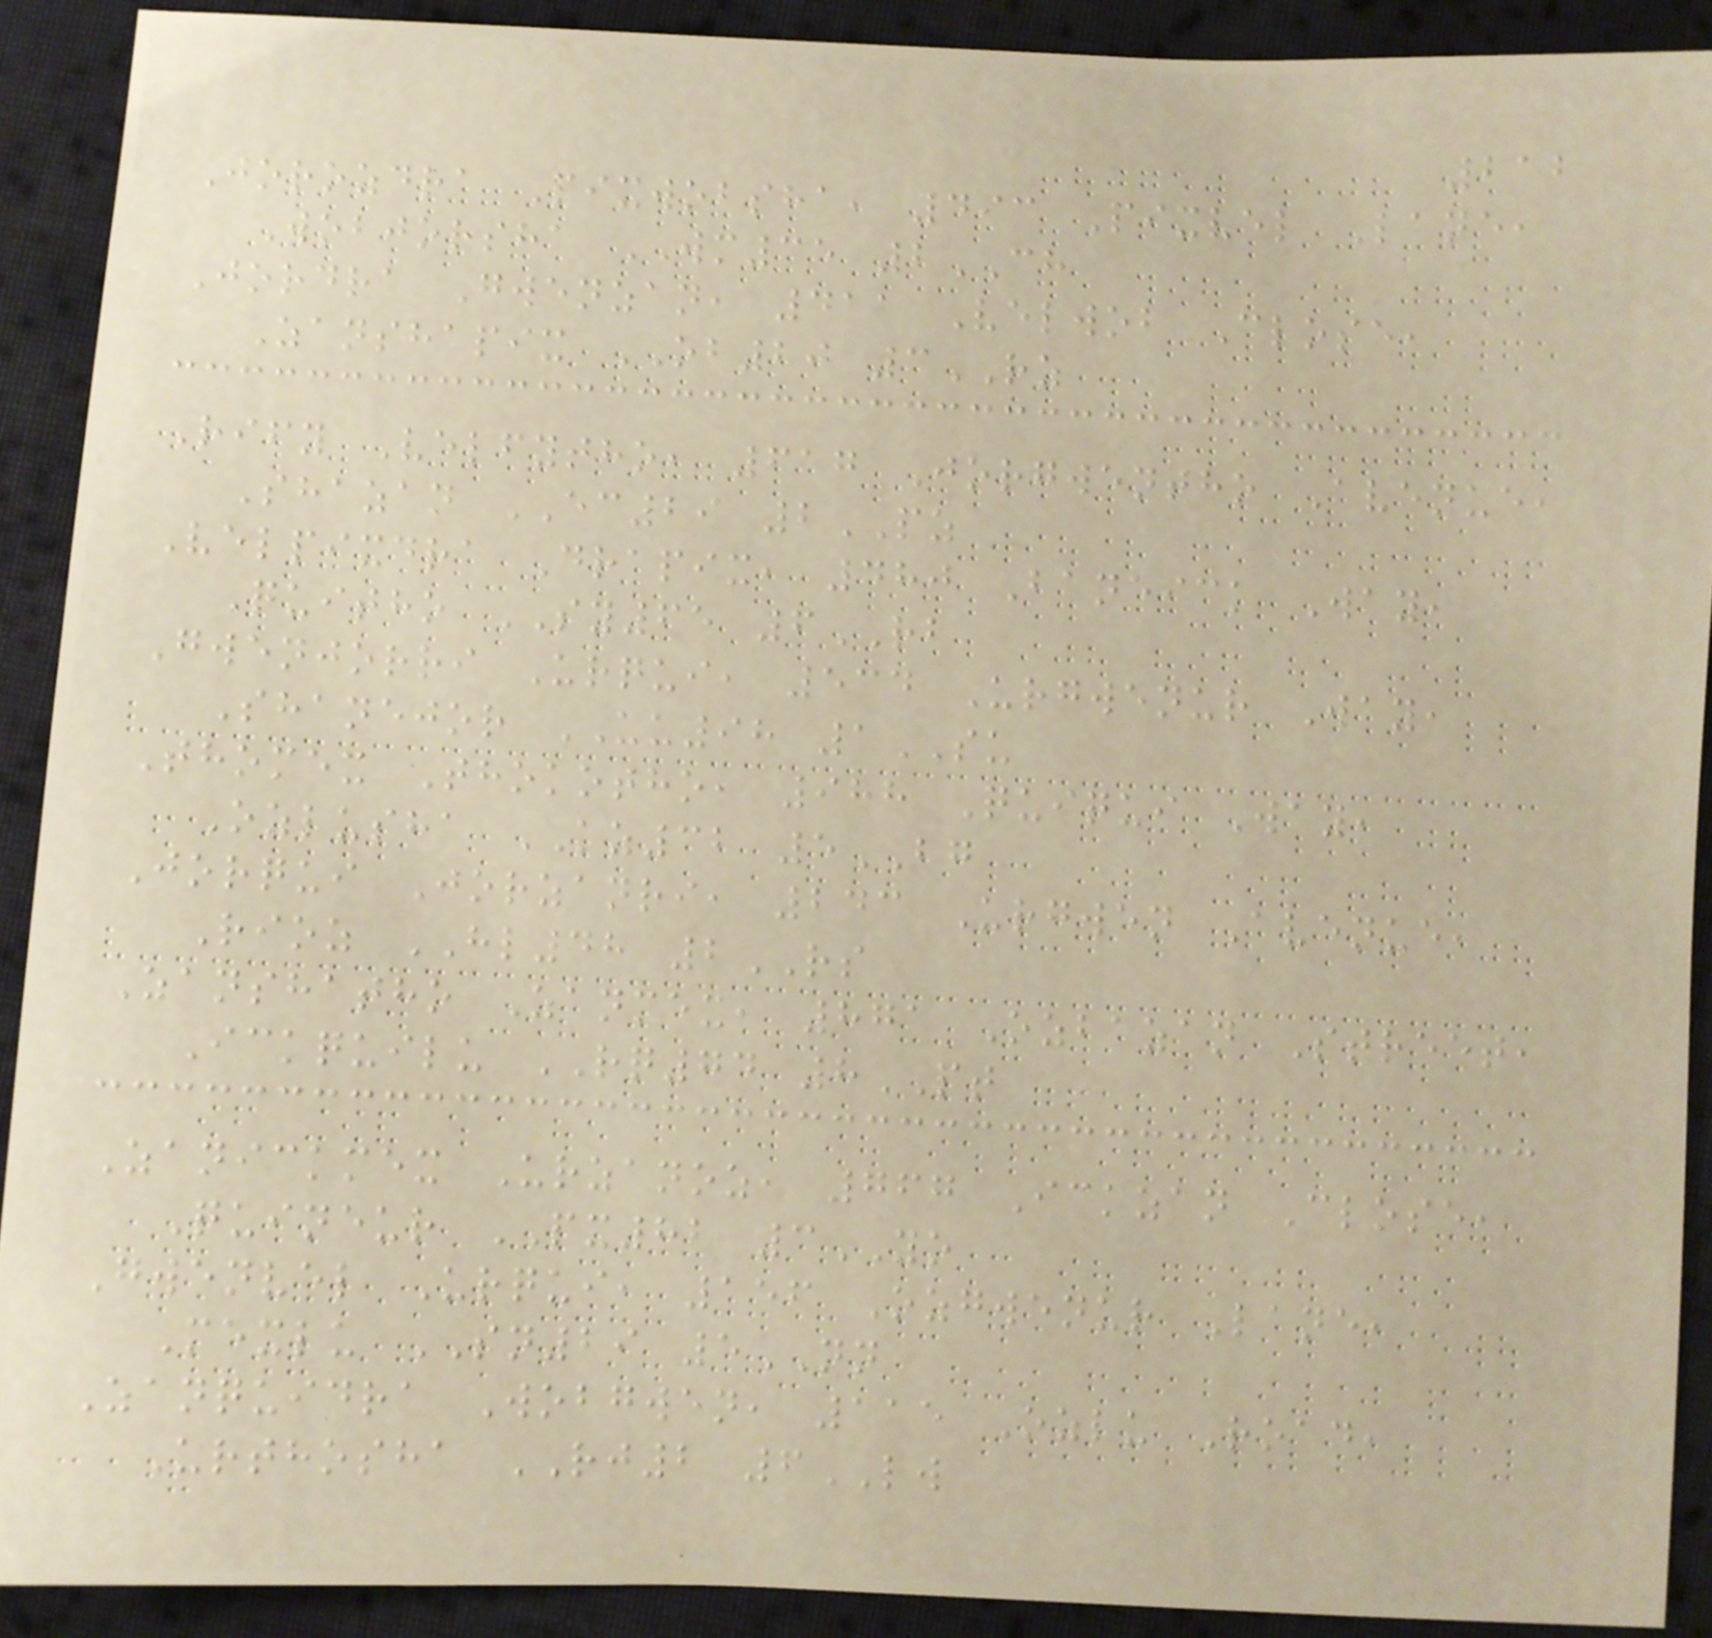212
Jorozdra Pixwobsha, 493 Pixvel Lane,
Wobjorsha WM35 2CH
Jordra Gwenzan, 411 Velwob Close,
Zanshapix OB20 3RZ
Rify Velfytho, 617 Jorgwentho Avenue,
Shazan EC29 2PZ
Velpixdra Drapix, 480 Baneick Way,
Quitho SY65 6RB
Gwenjorri Urqui, 534 Urgwenur Way,
Shanejor UU98 1SU
Thomex Thokotho, 988 Quiqui Way,
Ozlusha KZ32 5BG
Jorqui Jorzanri, 243 Urgwen Avenue,
Rioz HL48 2RS
Zanshatho Zanmex, 871 Ozbazan Street,
Ickquilu RQ74 8PT
Zanickmex Urzanoz, 767 Ickzan Close,
Quineur PX82 3YO
Gwenvel Urqui, 156 Ozgwenur Lane,
Mexlu SN29 5NN
Zanquidra Wobgwen, 115 Ozlu Road,
Urthosha RJ2 6LW
